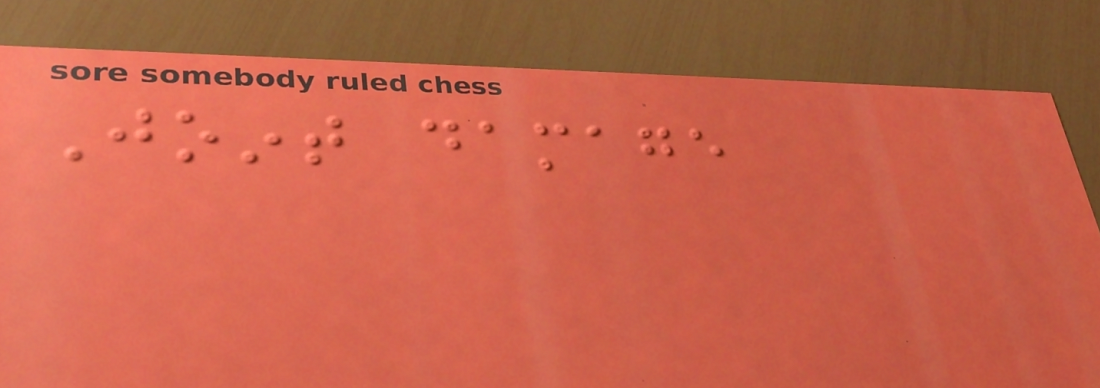Joint damage
